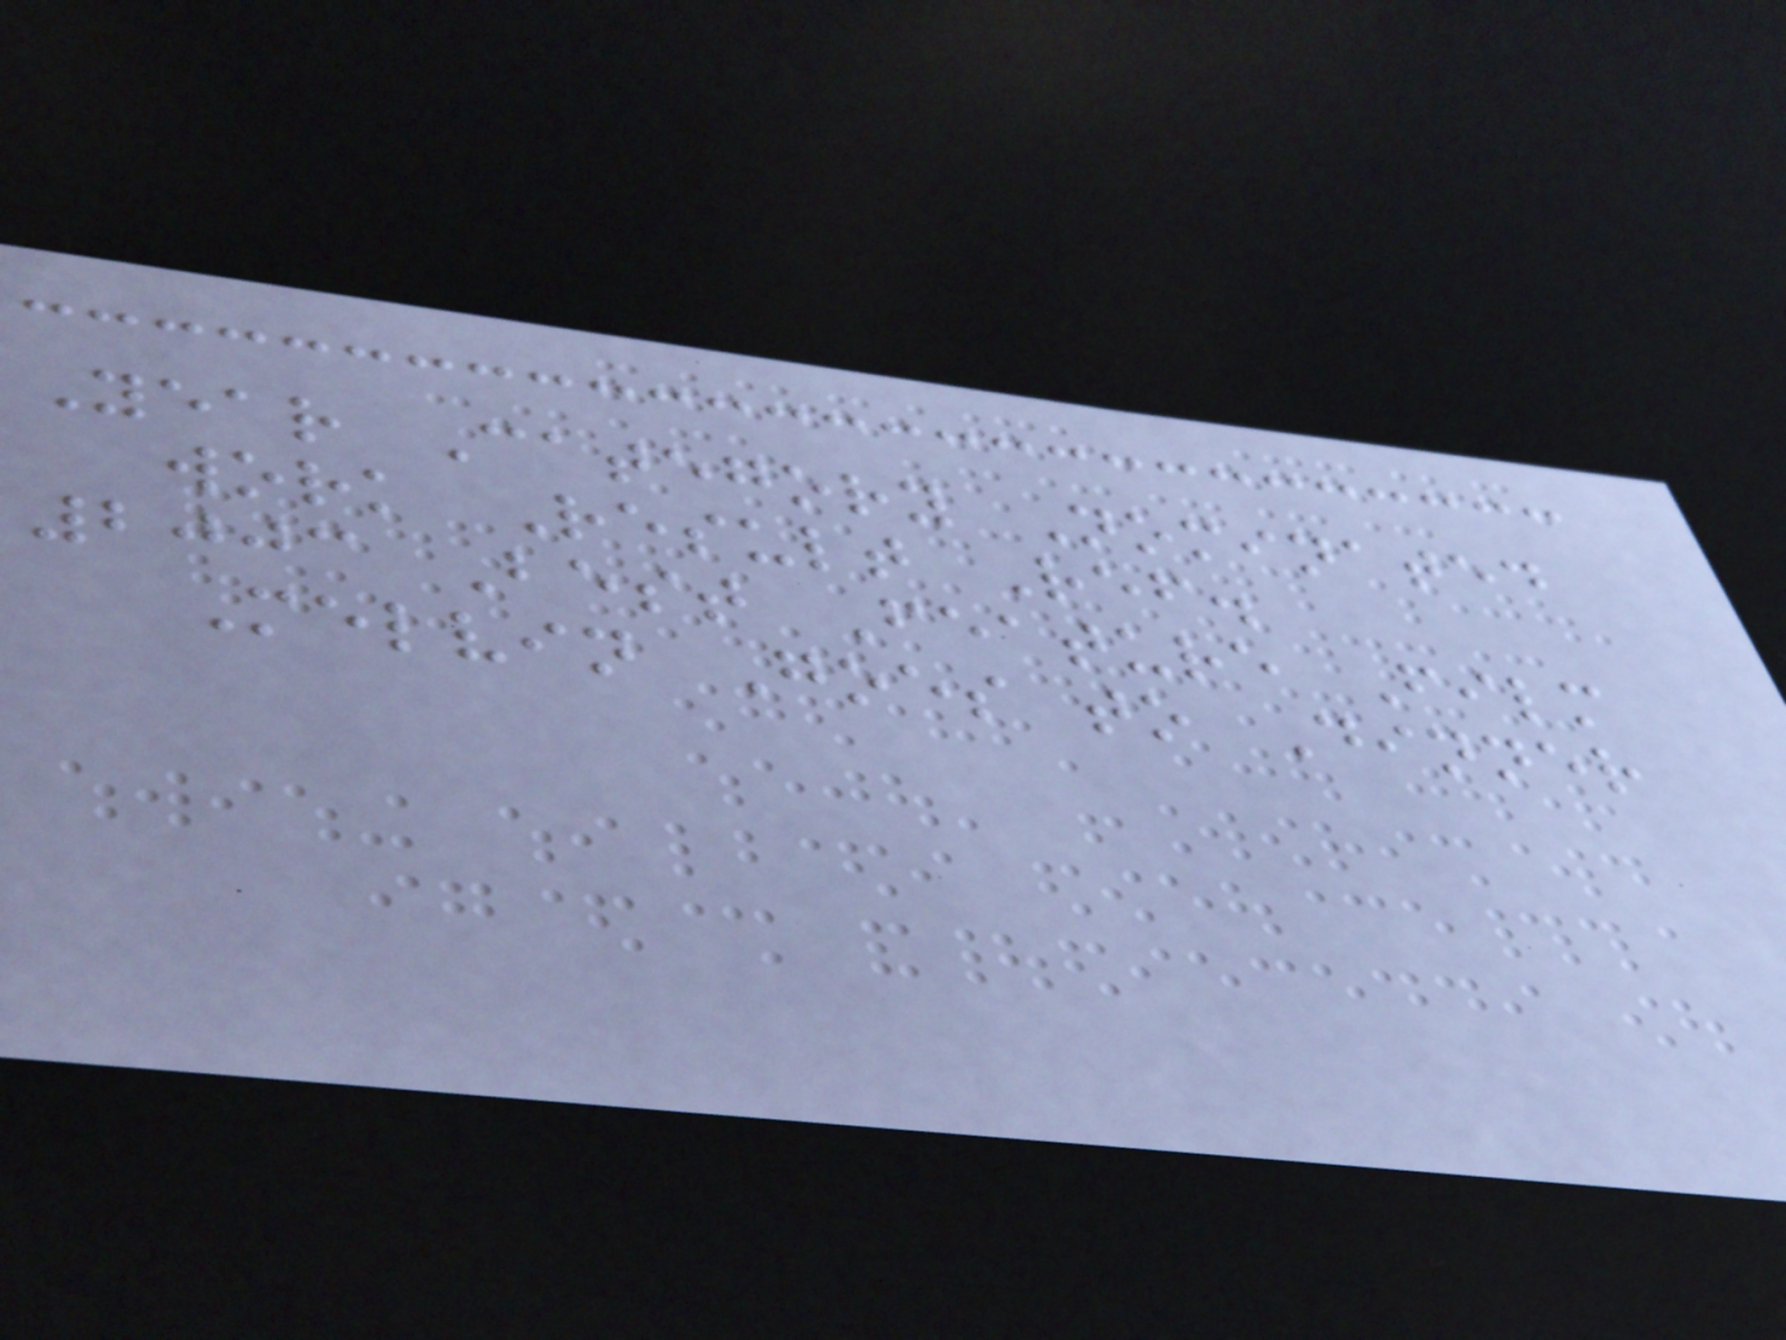Year Category Nominated
work Result Ref.
2003 Best Feature Film
Melvin Goes to Dinner
